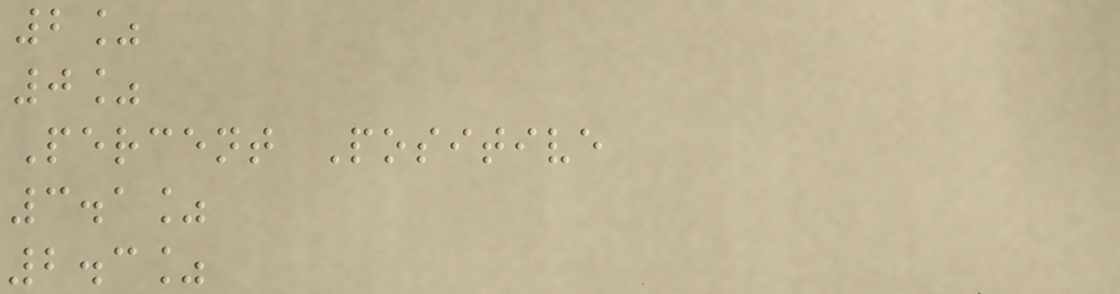2%
0%
Percent Positive
3.1%
2.3%
